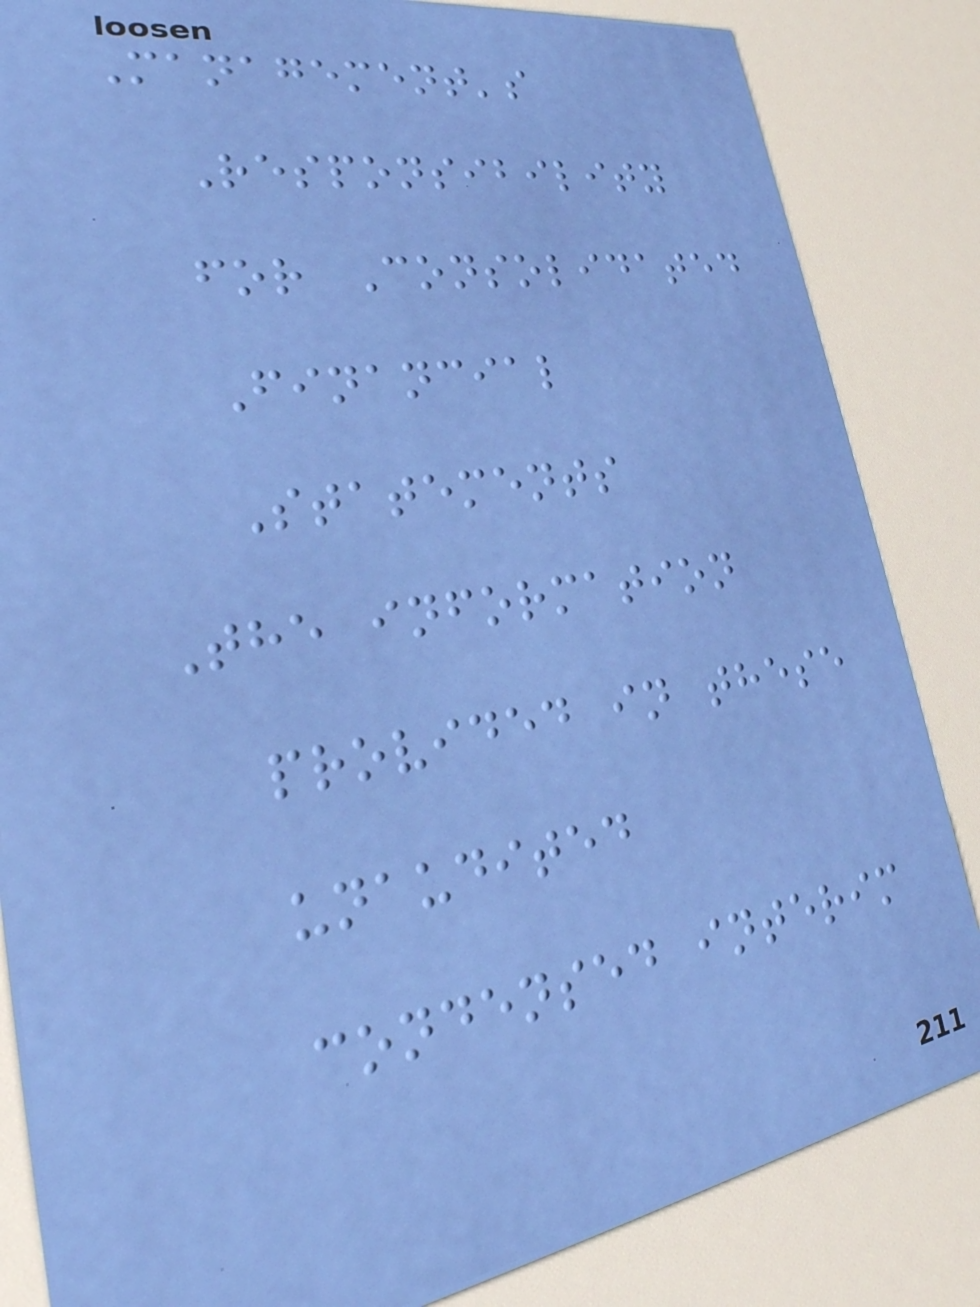Management's
Responsibility
for Consolidated
Financial
Statements
The information
provided in these
unaudited
condensed interim
